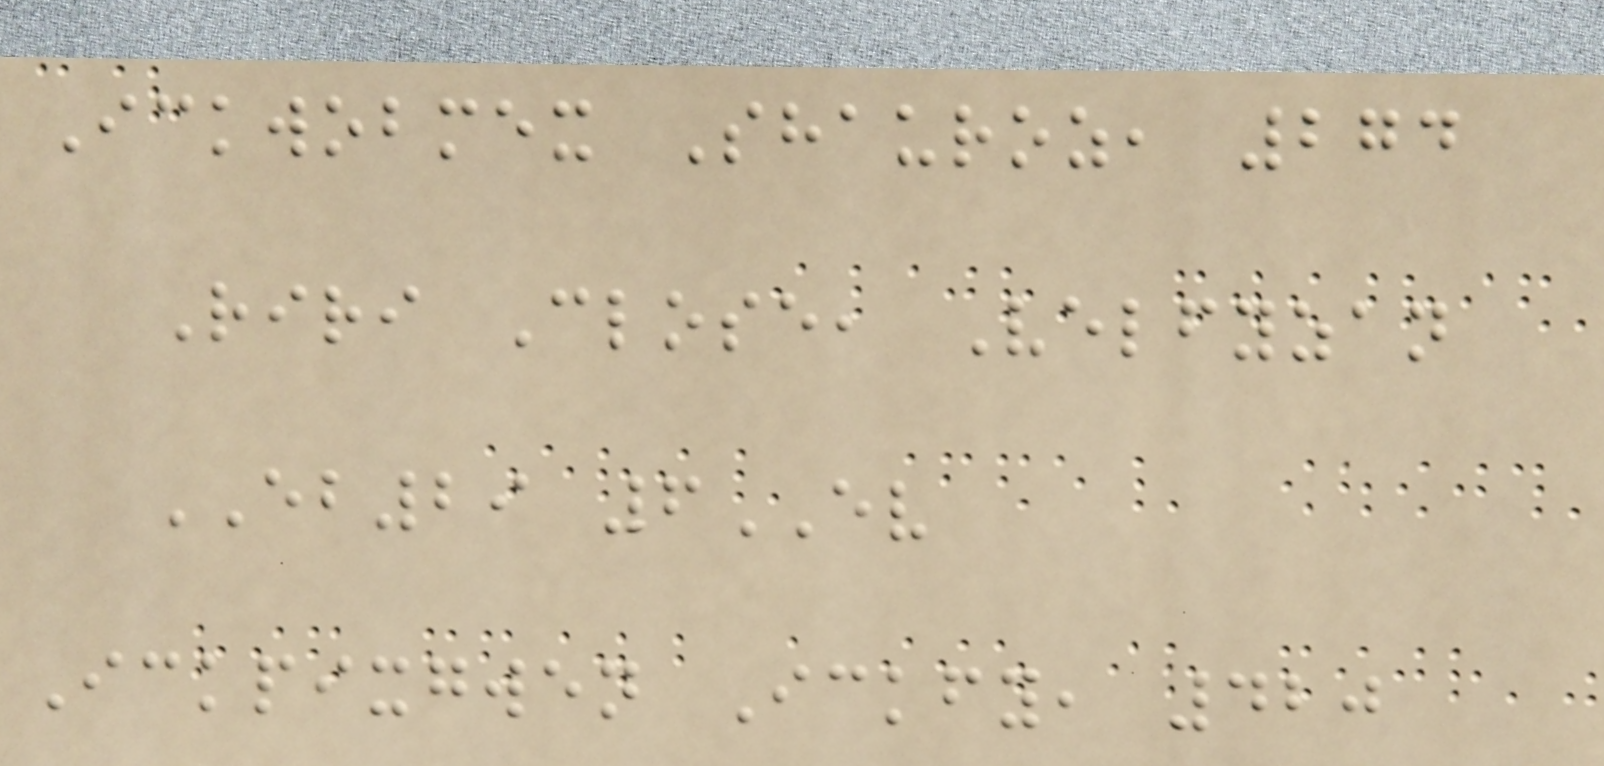Ickwobmex Shauroz, 274
Riri Close, Velfyzan
EB29 6EV
Ickpixgwen Ickfy, 420
